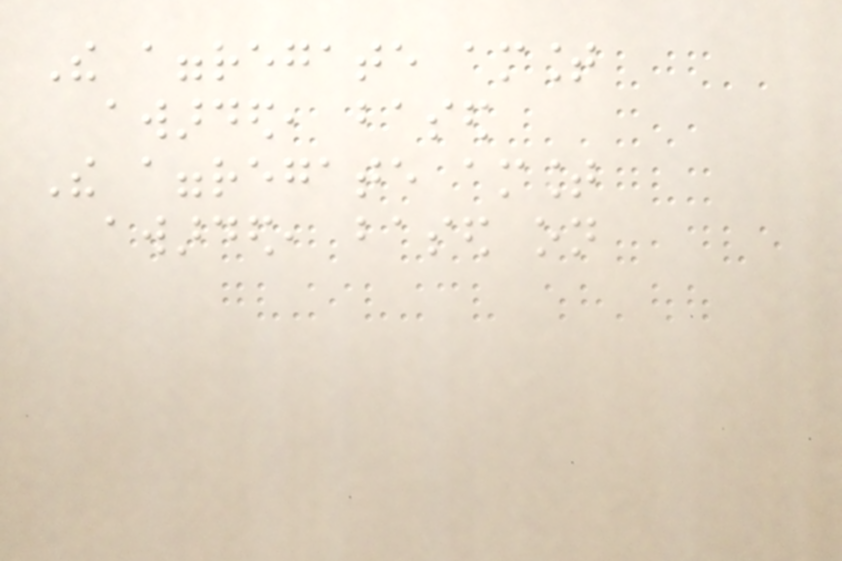The aggregate amount
awarded, based
The aggregate amount
awarded, based on
